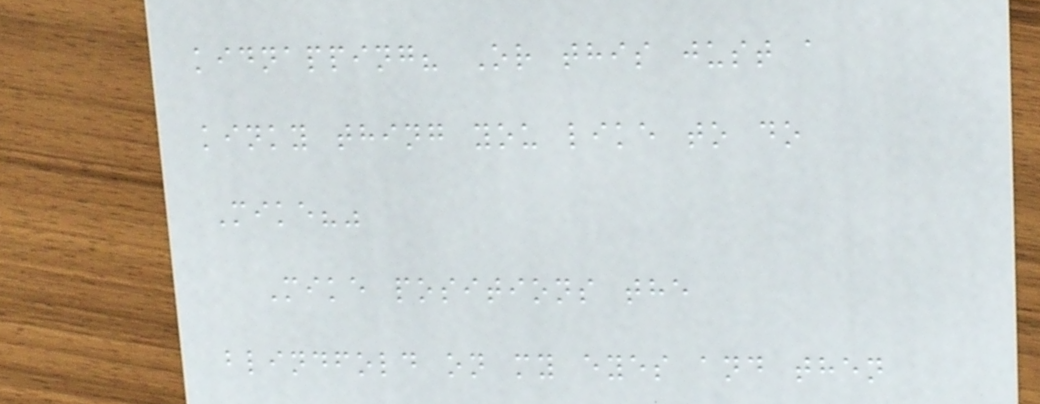kidnapping? Or this just a
kinky thing you like to do
Mike?"
Mike positions the
blindfold on my eyes and then
